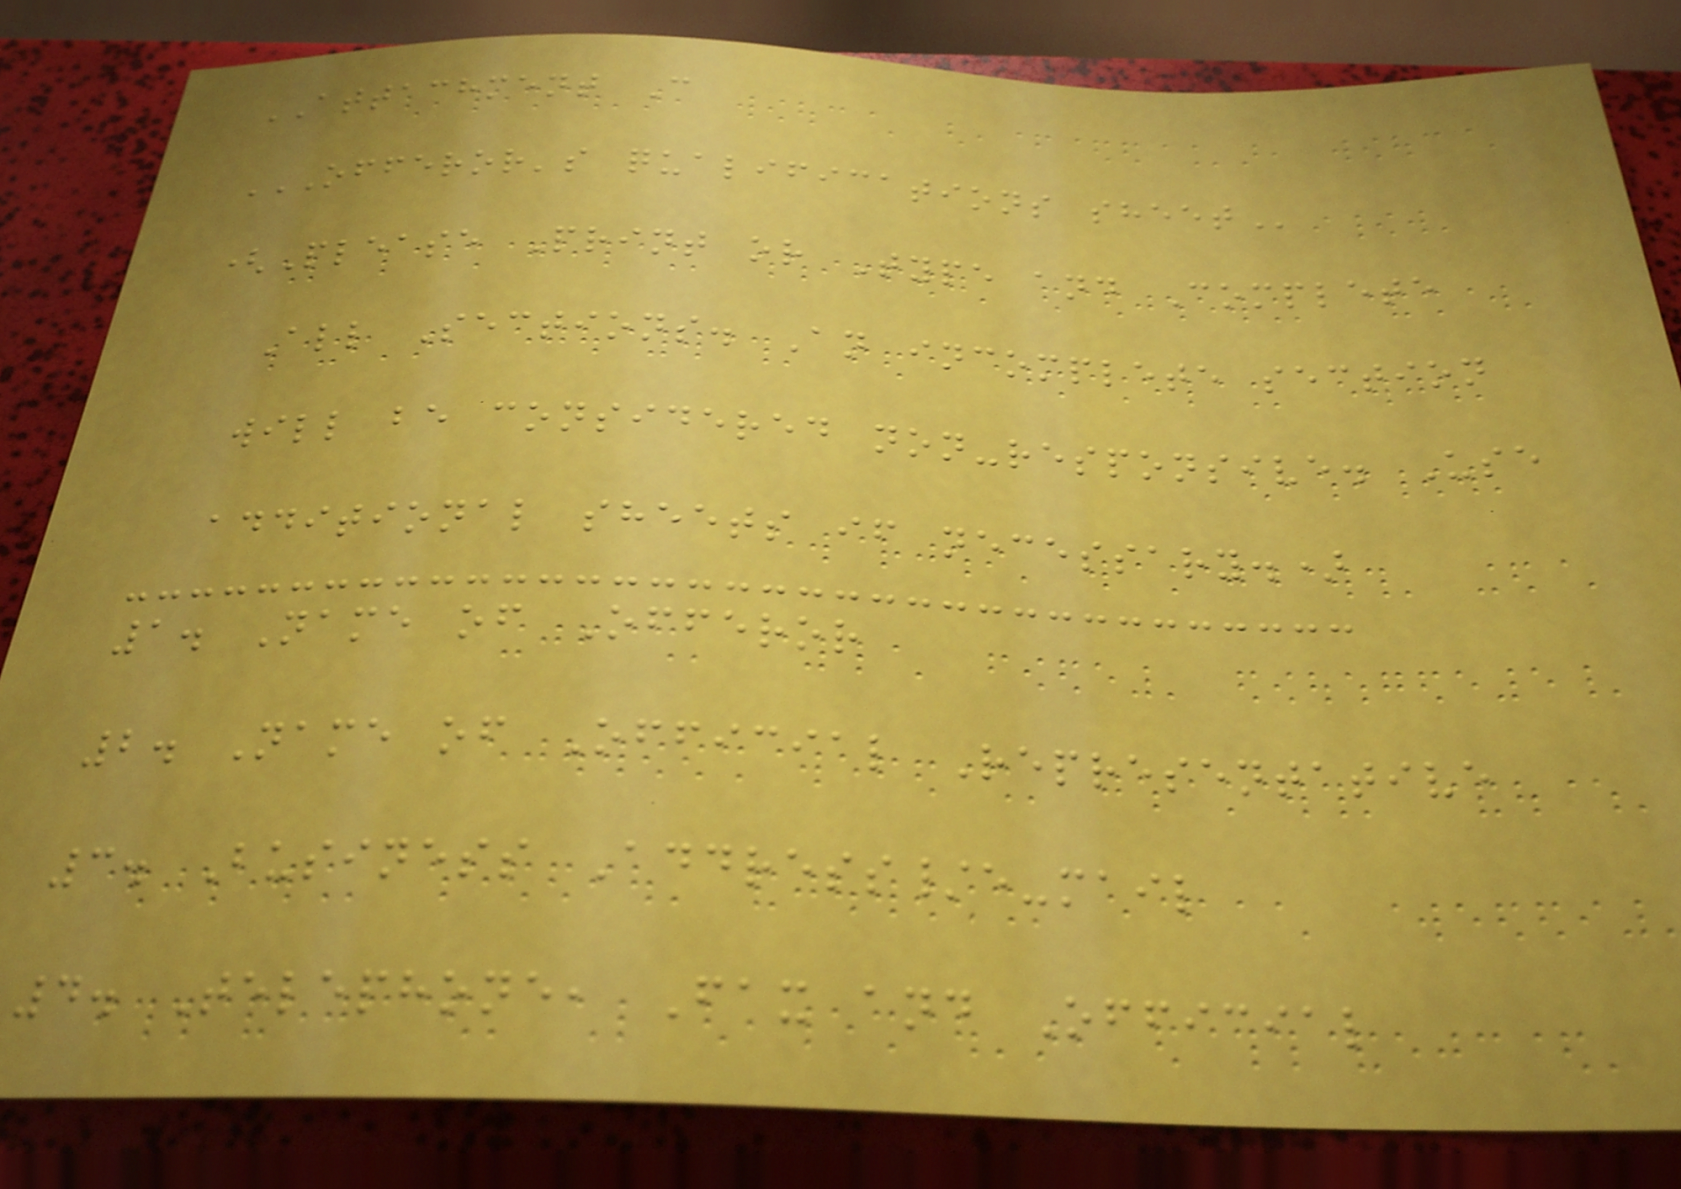ATTACHMENT C
OFFEROR'S QUALIFICATIONS SHEET
(Please Print or Type and Complete
All Sections. An incomplete section
will be considered non-responsive. Use
additional sheets if necessary.)
1. Name of Offeror
2. Name of Official Representative
3. Business Address/e-mail
4. Telephone, Fax and Official
